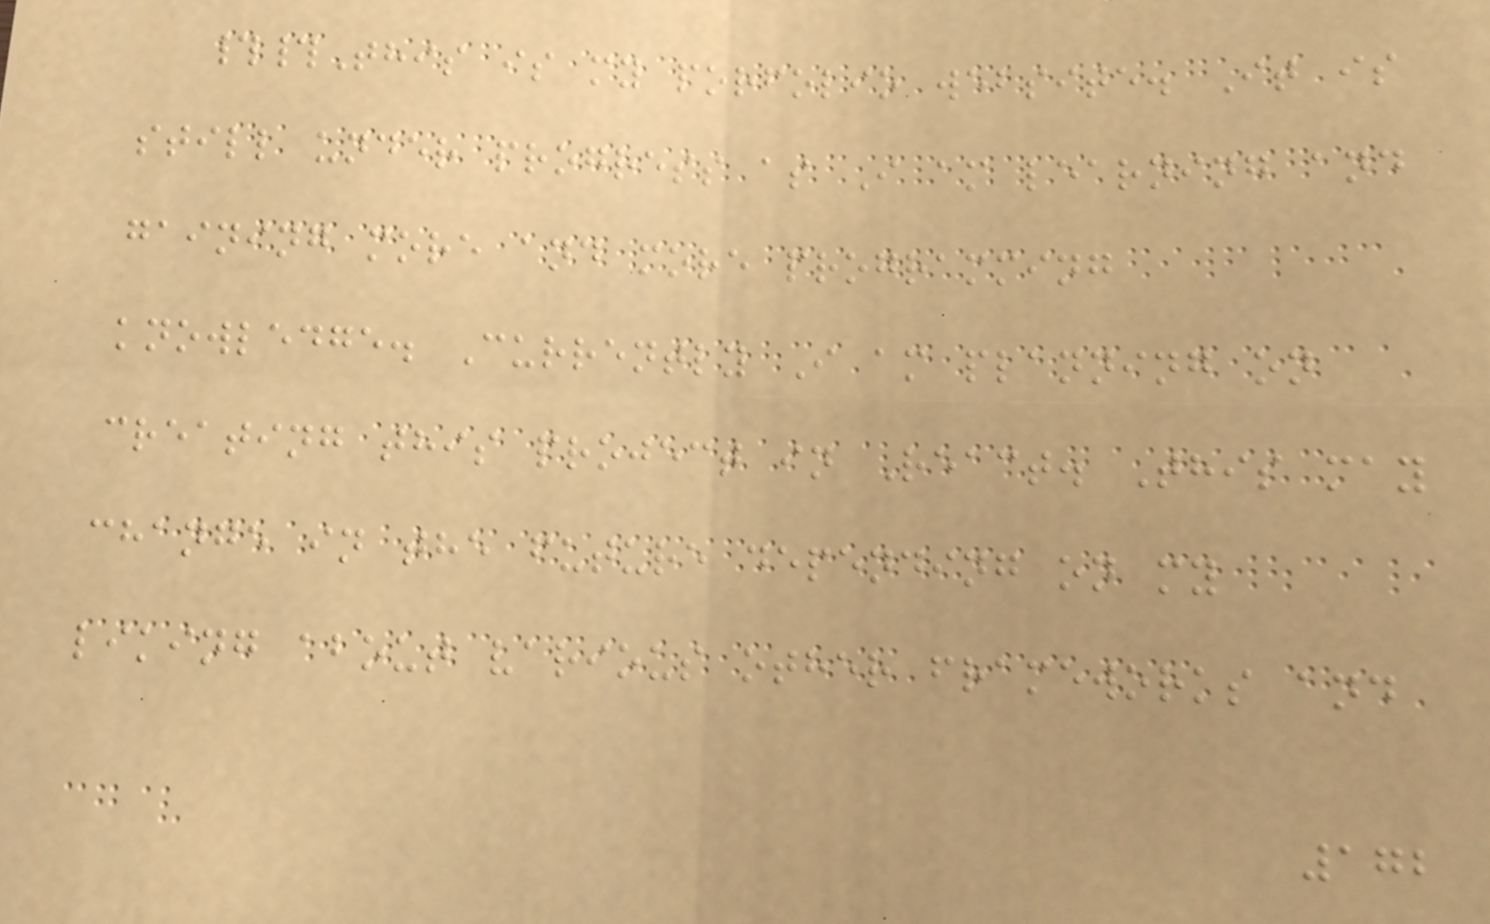##This is my porfolio website. It is
still under progress as I am learning and
gaining more and more programming
knowledge. Currently I am planning on
creating this project in React. This may
change in the future depending on my
liking about various other frameworks and
172
